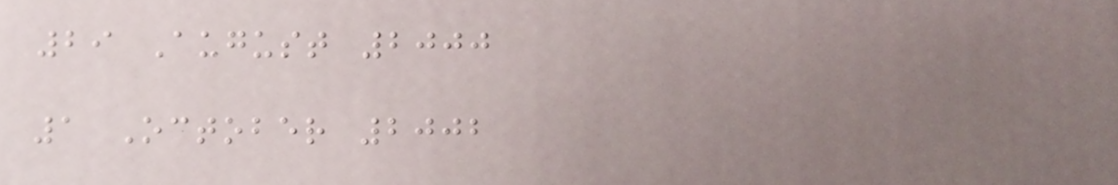29 August 2000
1 October 2002
